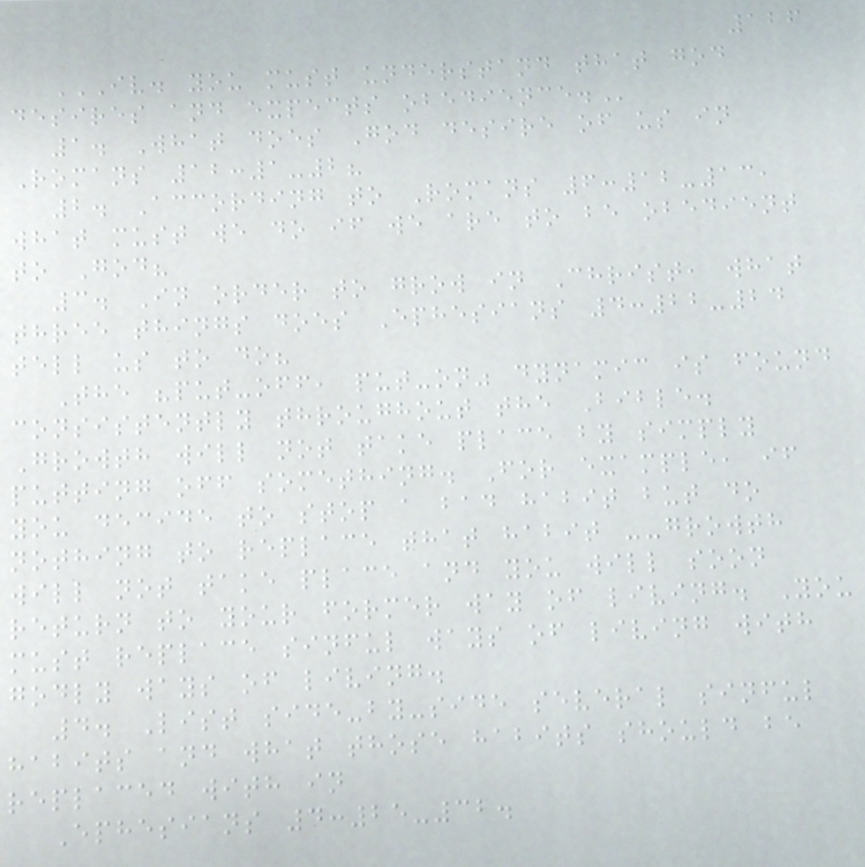126
IV. YOU MUST UNDERSTAND THAT GOD
DESIRES AND EXPECTS OBEDIENCE.
1. What does God desire of us in
Romans 12:1-2?
2. According to Romans 6:12-13,
what must we do if we are to be obedient
to God?
3. In order to grow in Christ, what
three things does Ephesians 4:22-24
tell us to do?
The "put-off, put-on" dynamic is found
consistently throughout the Bible.
Growth will not take place by simply
putting off something. For example, if
you decide to stop a bad habit but do
nothing to replace that habit --growth
will not take place and you will soon
return to your former way of living. You
must replace sinful ways of living with
godly ways of living.
4. List side-by-side several sinful
habits and what those habits should be
replaced with in
Ephesians 4:25-32.
